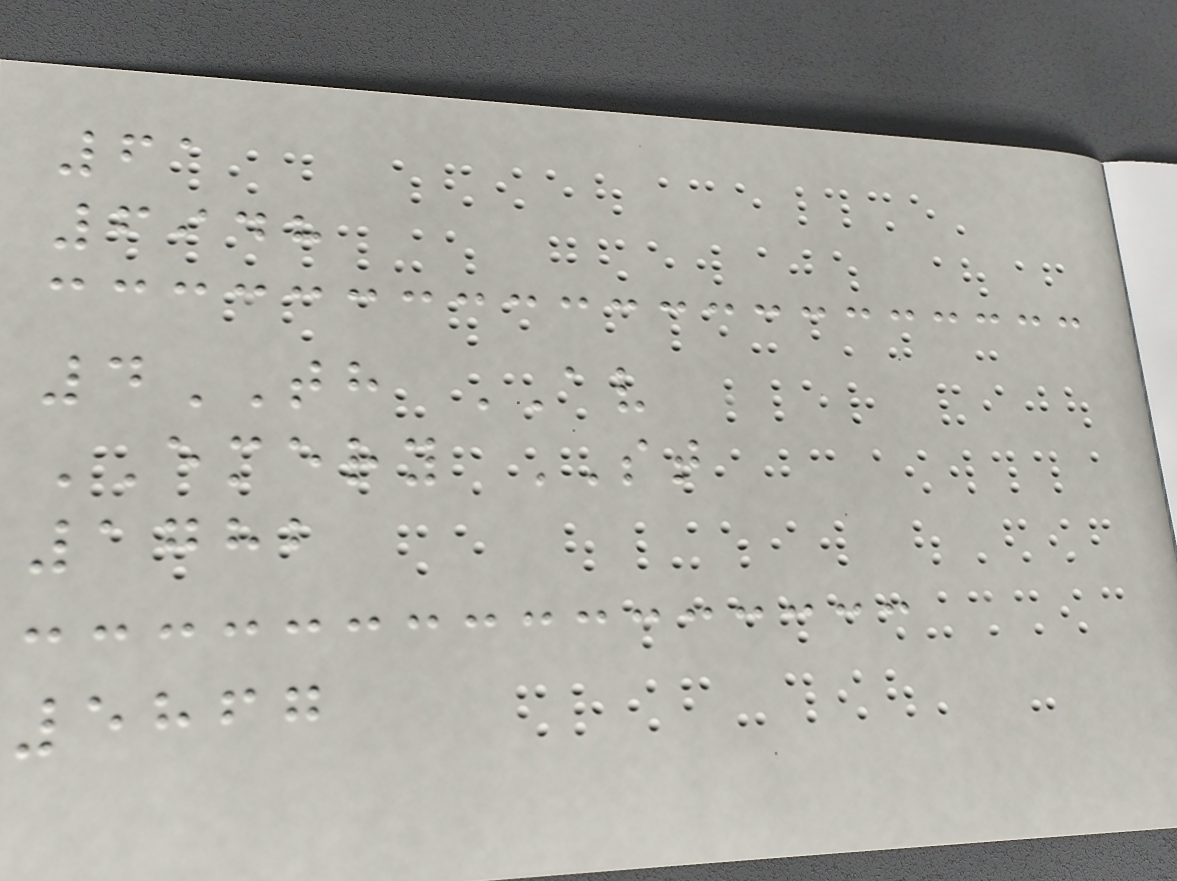61
6948
4TH AV
EMERY ST
1782
5867
